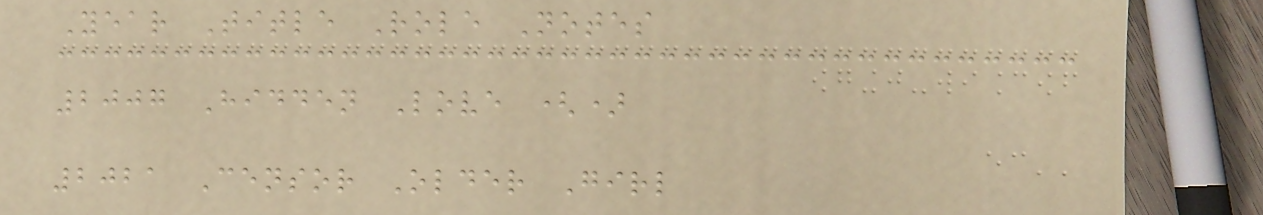Year Title Role Notes
2007 Hidden Love ()
2021 Censor Older Girl
